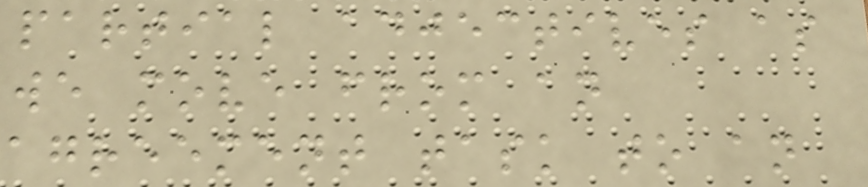partial adjectives as
we move from an
agreement task to an
